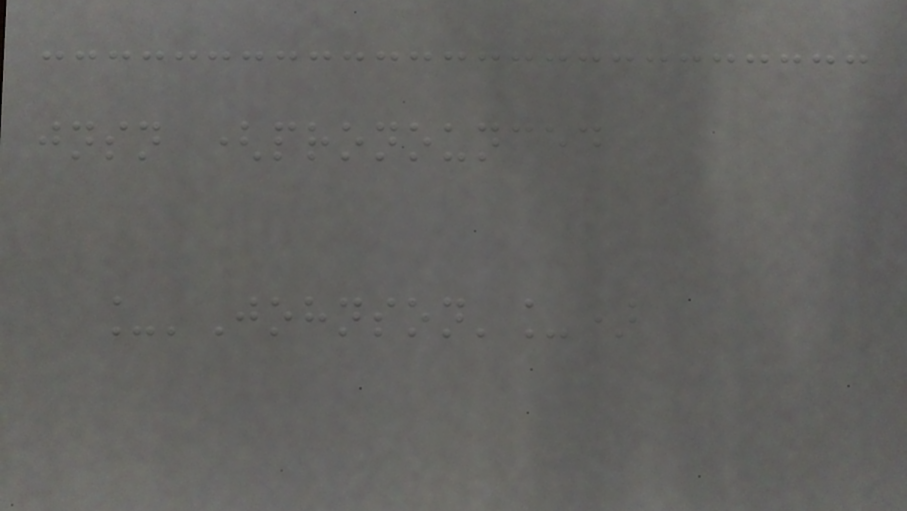jnsn (pronounced
_'Johnson'_)
